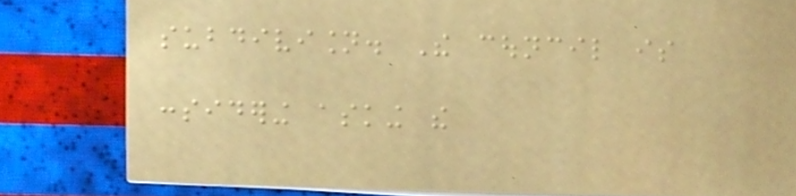subdivision. The council is
considering asking the
